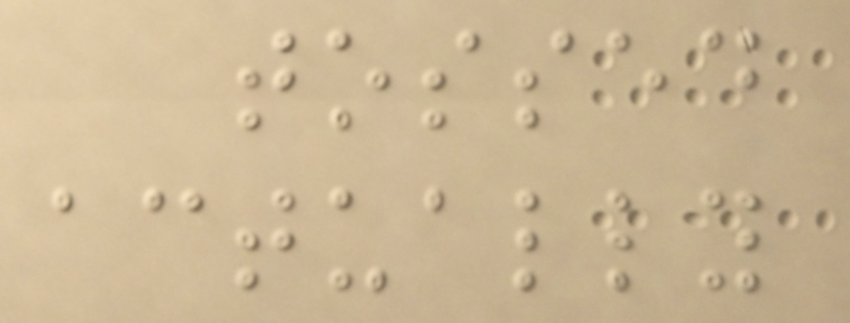tossed
actually
